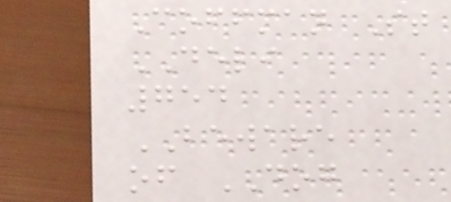Coffman St
DELI
754
BEWARE
of DOG
